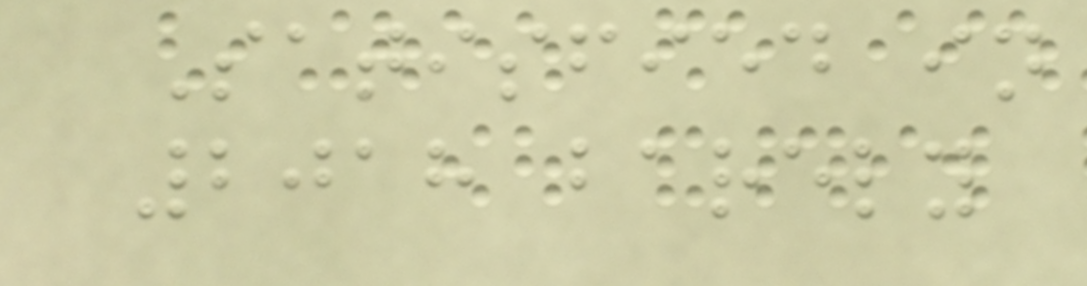Satisfied in
2018 barely
